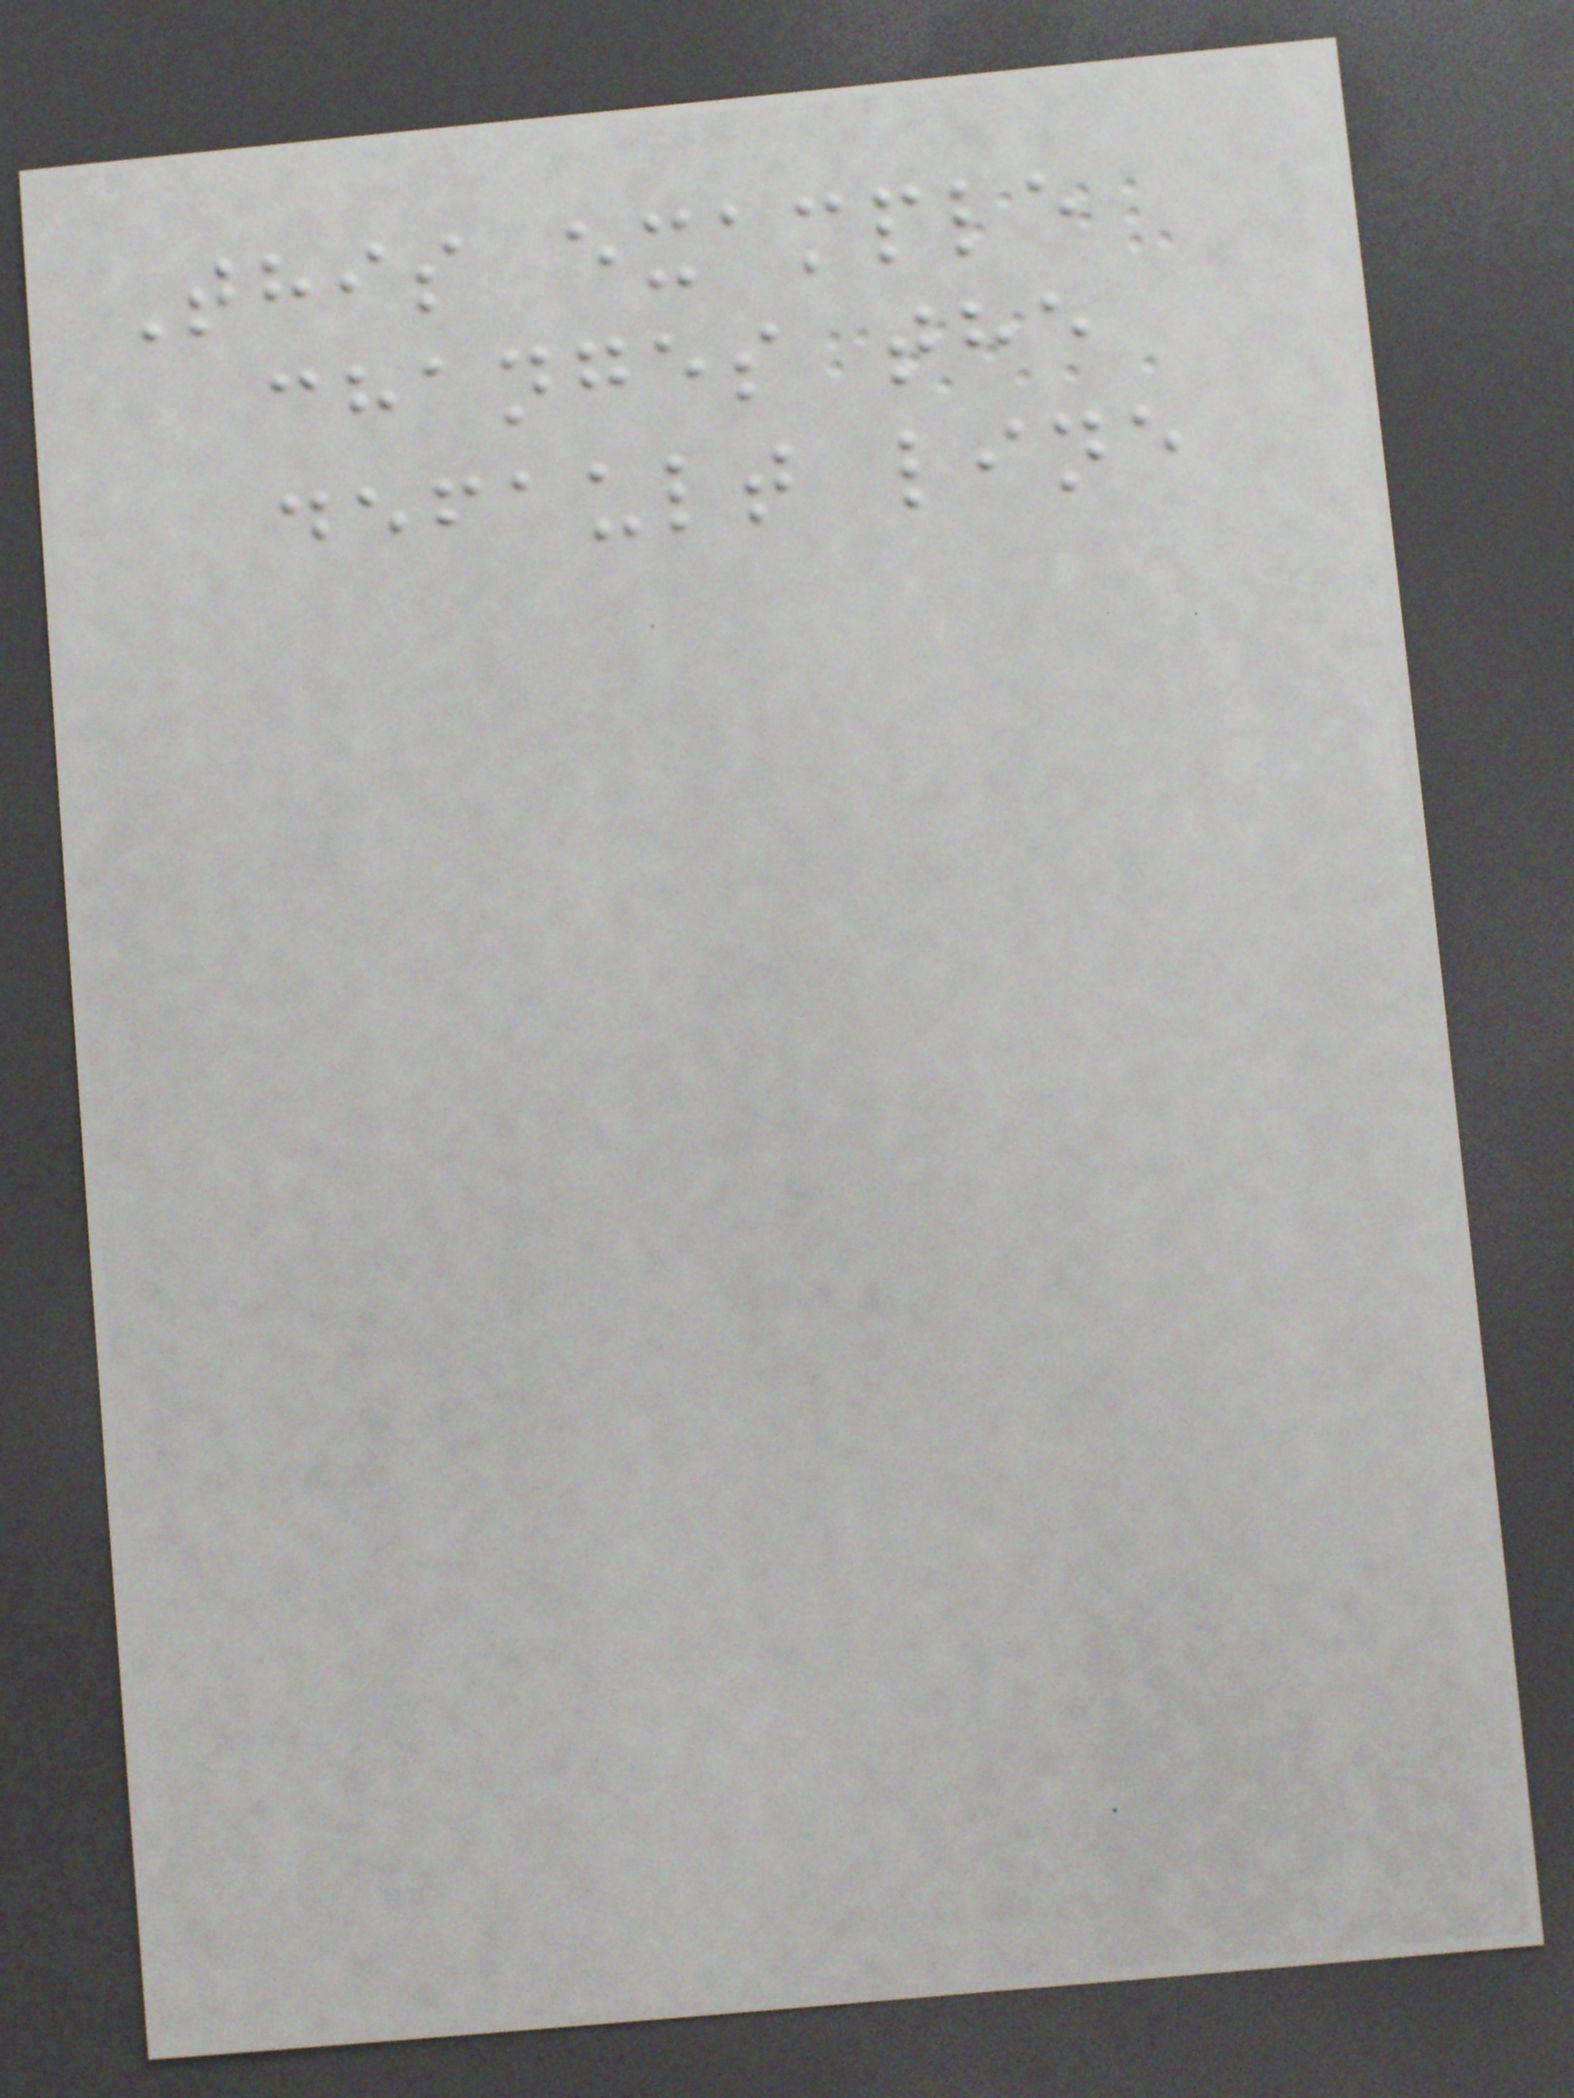This example
changes the
default line
